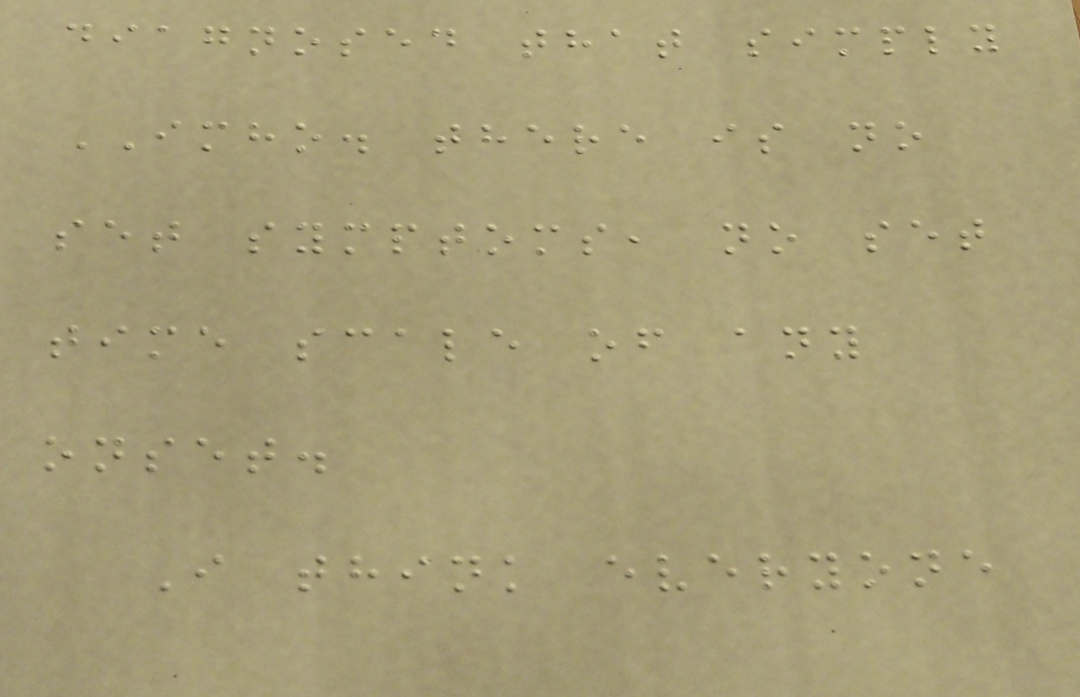diagnosed that simply
IMHO. there is no
set symptoms, no set
time scale of any
onset.
I think everyone
